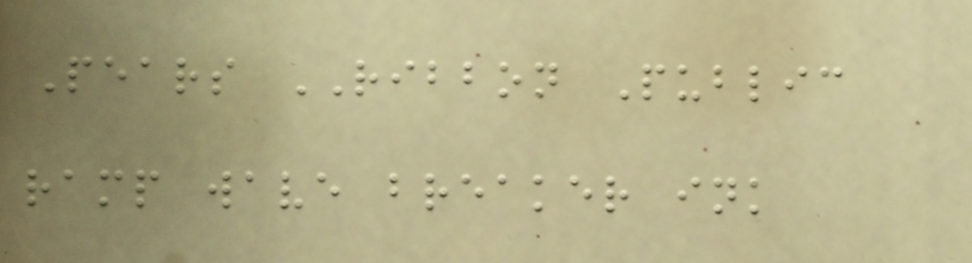Pears RIBBON Public
ramp wave breaker ink
